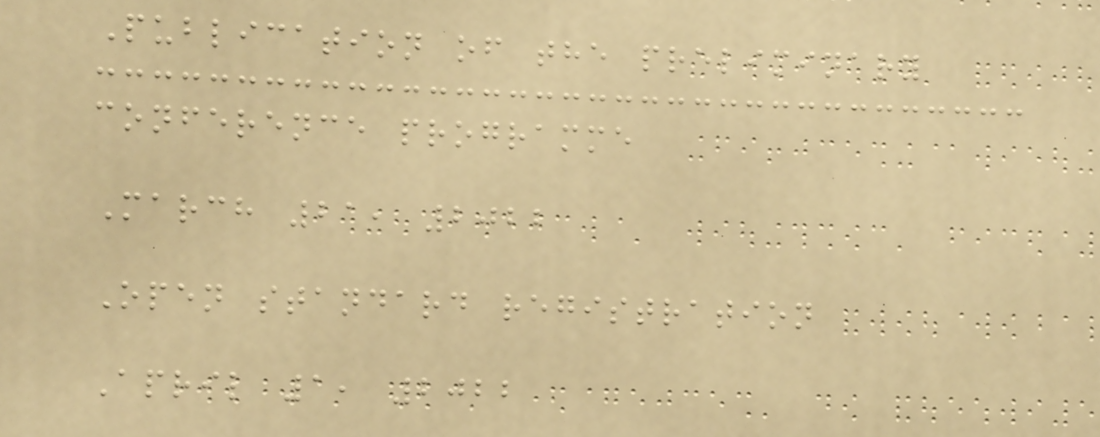Publication of the preliminary
conference programme
March 21, 2022
Open standard registration
April 1, 2022
